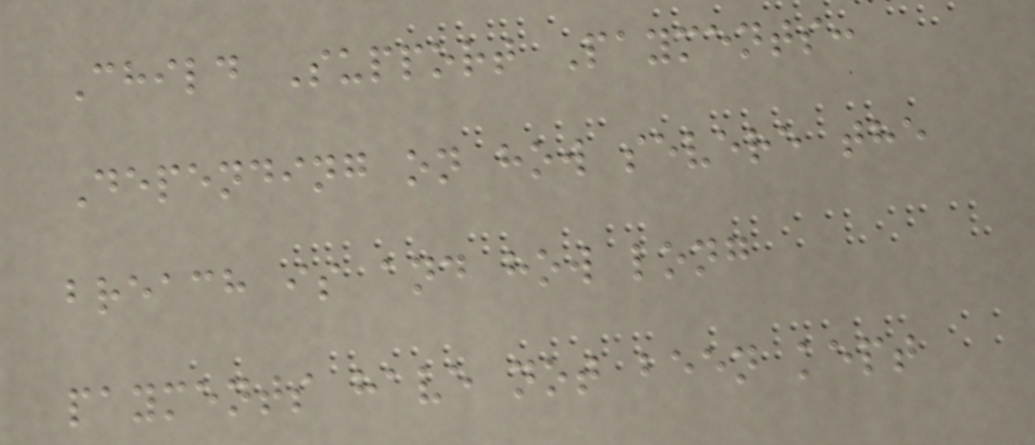Child Support Payments:
Depending on how severe the
breach is and how long
payments have not been kept
